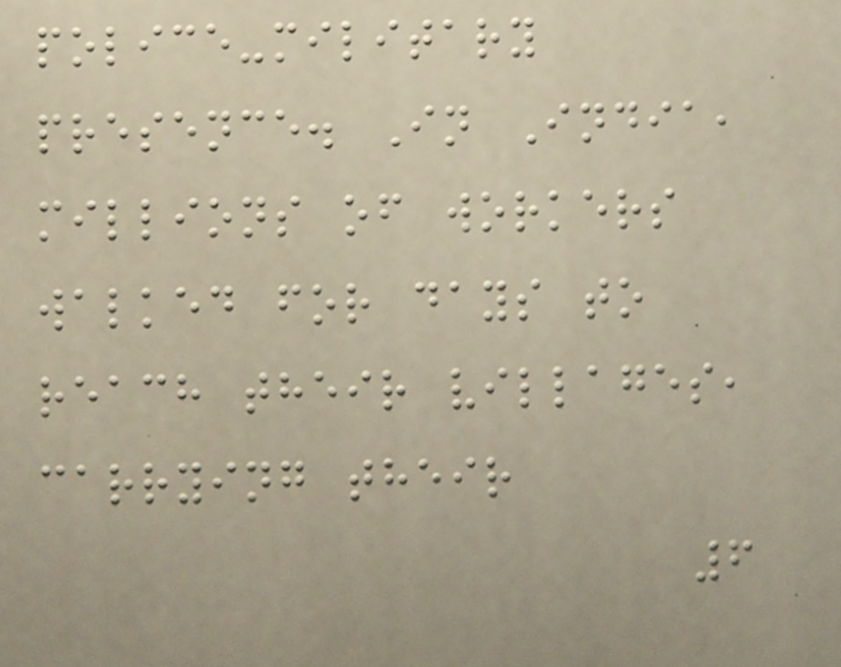police-military
presence. In India,
millions of workers
walked for days to
reach their villages,
carrying their
6
